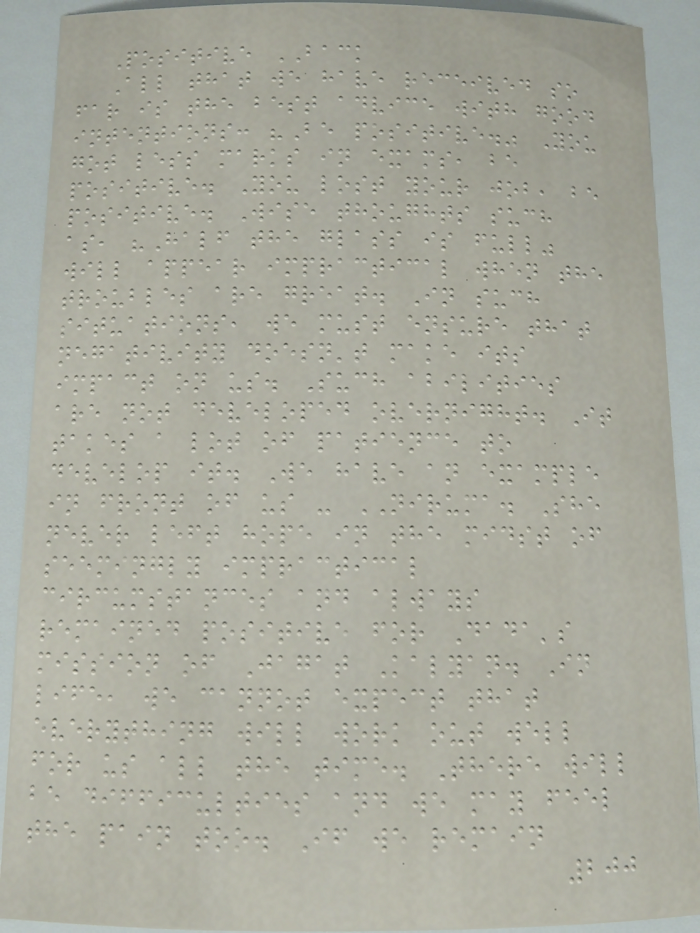Positive BACK
All that we have received so
far is the best advice with good
intentions: "Be positive." You
got less marks in exams, be
positive. You lost your job, be
positive. Wise thoughts such
as, "Half the glass is full"
will appear impractical when the
troubles are great. In such
situations, we must ensure that
negativity doesn't make its
impact on us. Such abilities
are not developed overnight. It
takes a lot of patience to
develop it. We have an example
in front of us - NIRUMA. She
never left hope in the midst of
seemingly impractical
circumstances and always
remained positive for Dada's
mission of Jagat Kalyan. In
life, we cannot expect that
everything will work out well
for us all the time. There will
be difficulties and we may feel
the pain too. If we remain
200
